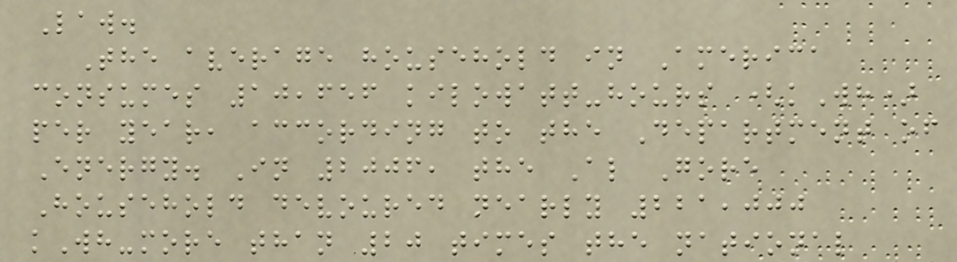Law.
The average household in America
consumes 10,656 kilowatt-hours (kWh)
per year, according to the Department of
Energy. In 2006, the Al Gore
Household devoured nearly 221,000
kWh-more than 20 times the national
